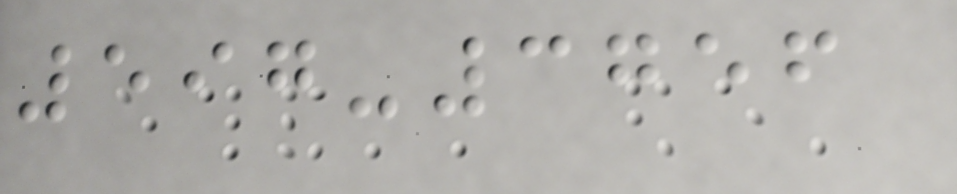597-3756
